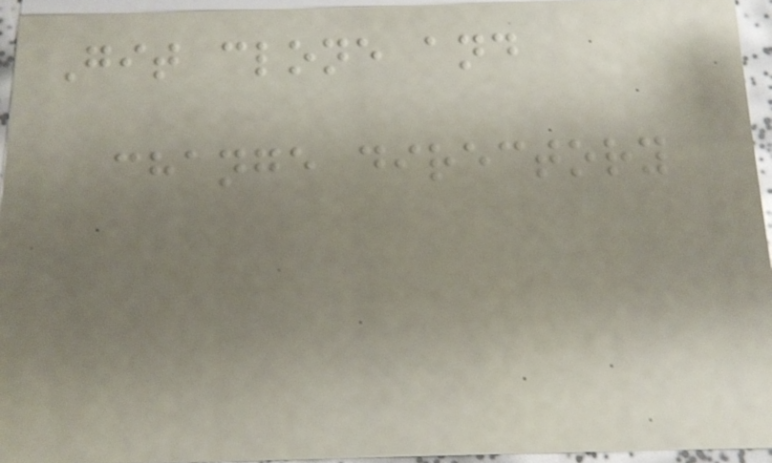Git clone and
change directory
